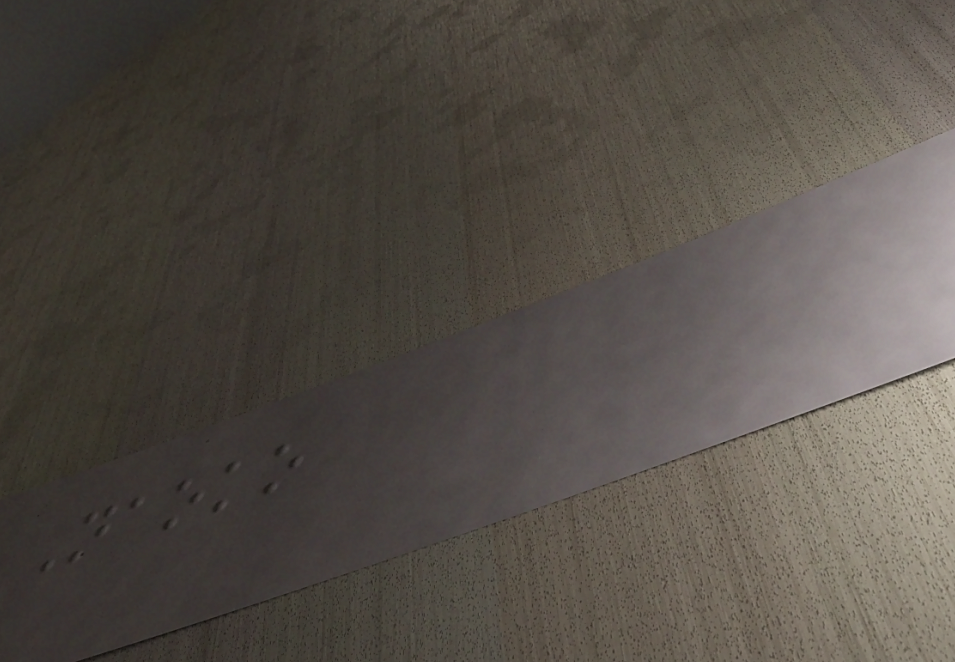Naoko
